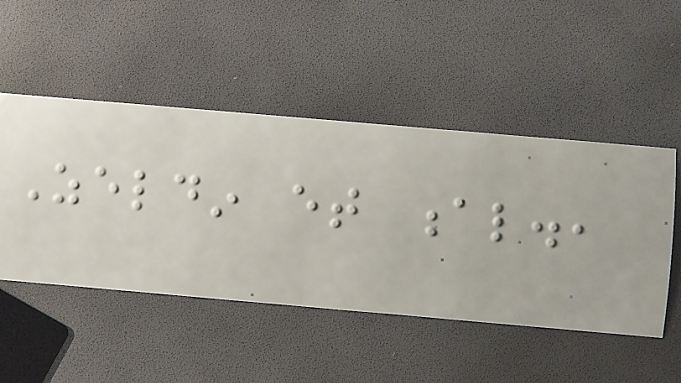Zeldin et al.,
